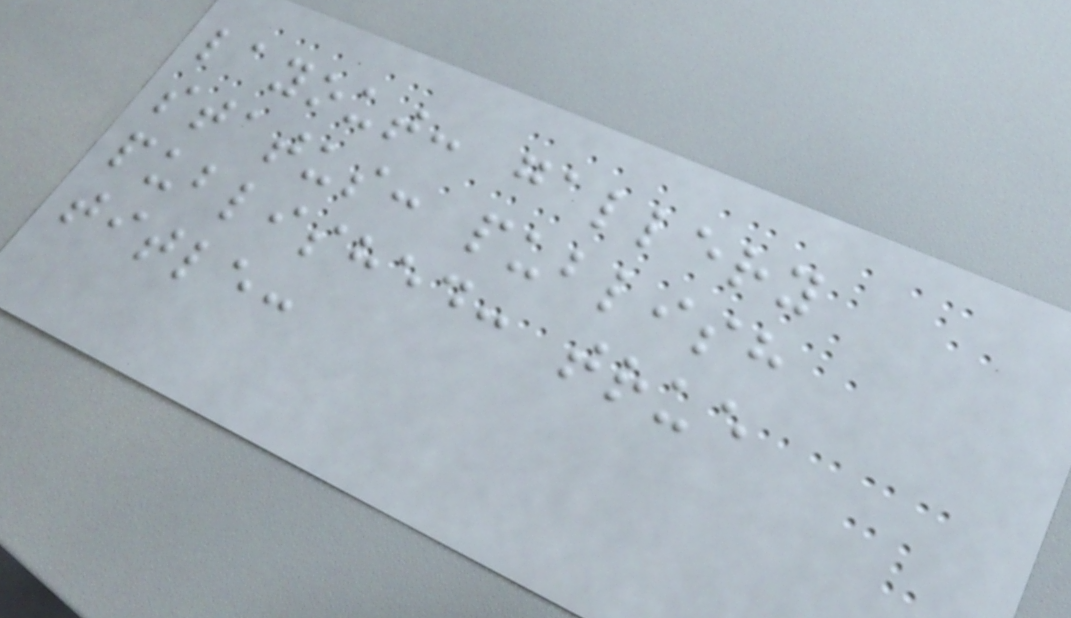layout: gallery
status: publish
published: true
title:
